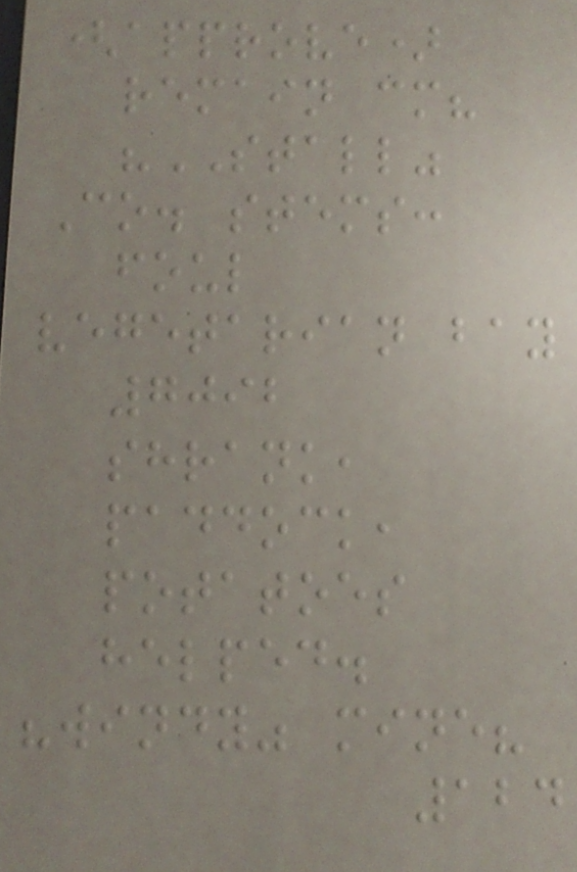(approve)
remain cm?
"STALL"
Co. stems:
foul
vegetarian bay
7092
shrank,
paddock,
potatoes
helped.
"windy" mine?
124
